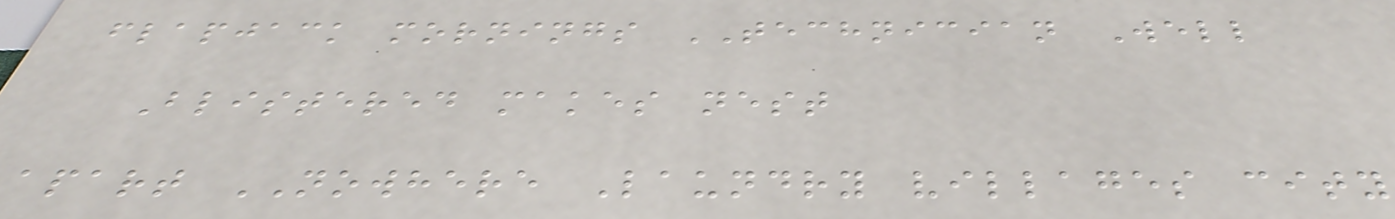flapjack mornings TECHNICIAN Well
Blistered makes nest
apart NOWHERE Laundry villages city
